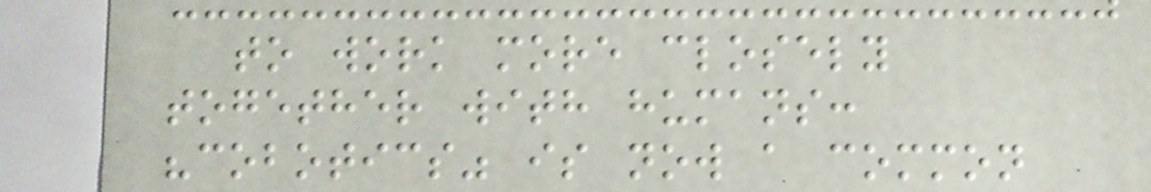to work more closely
together with humans:
"cobotics" is now a common
